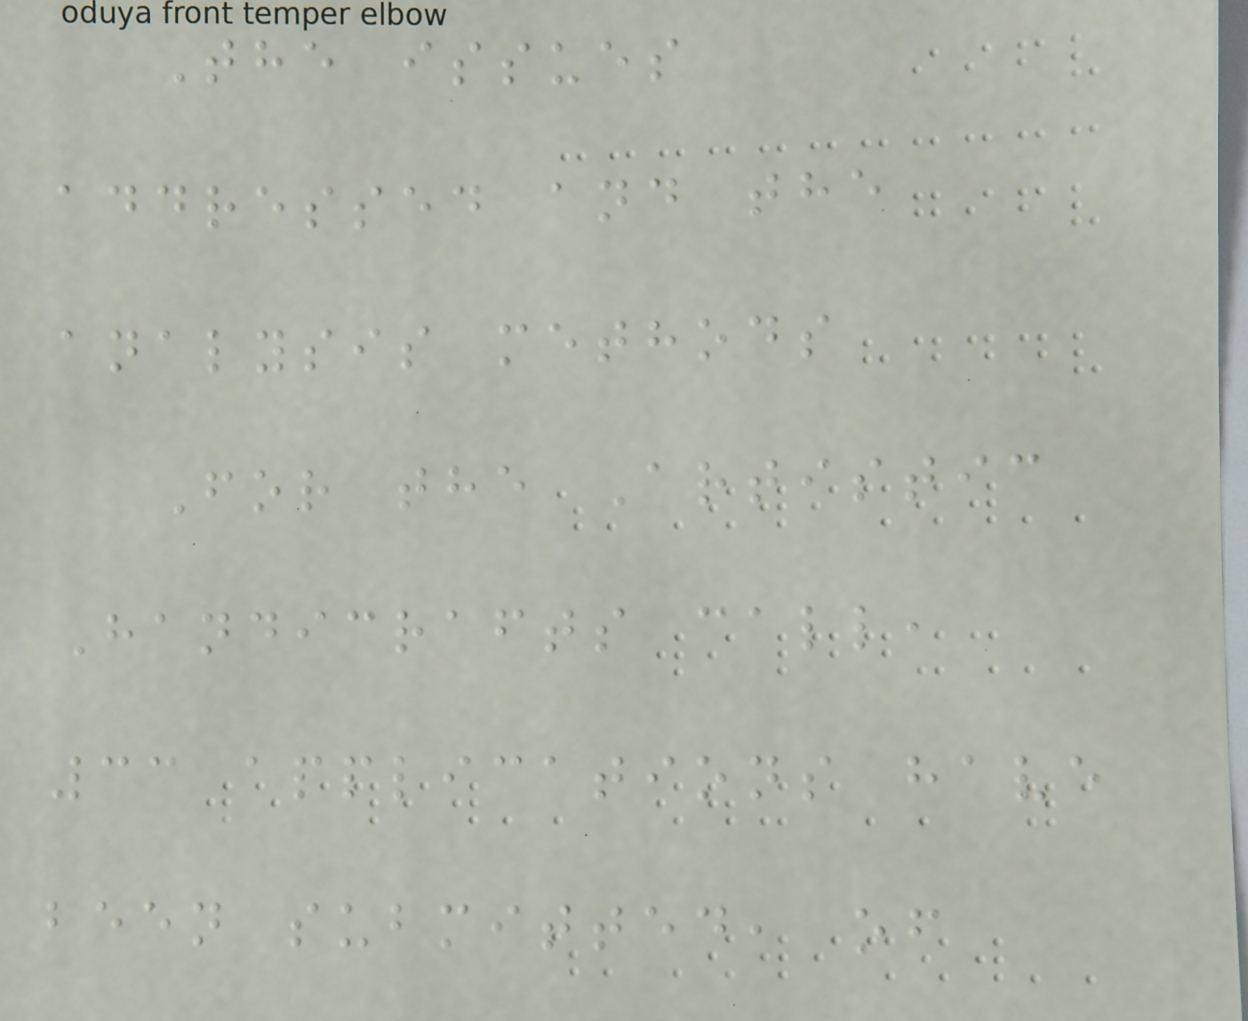The issues
addressed and the
analysis methods
For the Artistic
Handicrafts call,
33 applications have
been submitted, of
